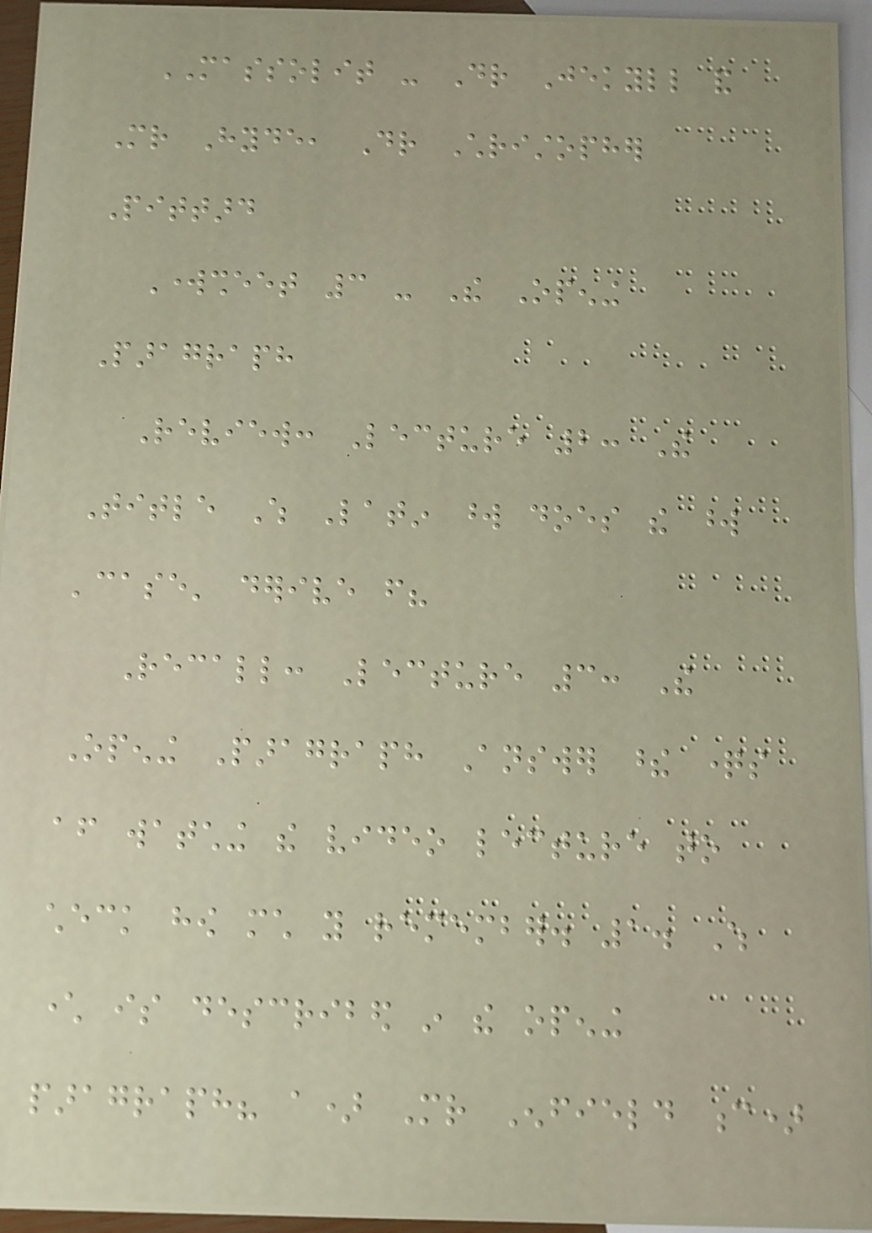MASSOLIT - Dr Jekyll and
Mr Hyde, Dr Christopher
Pittard
Worksheet 3 - The Opening
Paragraph
Review: Lecture 2: The
Title Which Latin word does the word
'case' derive from?
Recall: Lecture 3: The
Opening Paragraph Answer these questions
after watching the video lecture to
check how much you remember. 1. Which
character is described in the opening
paragraph? a) Mr Enfield c)
